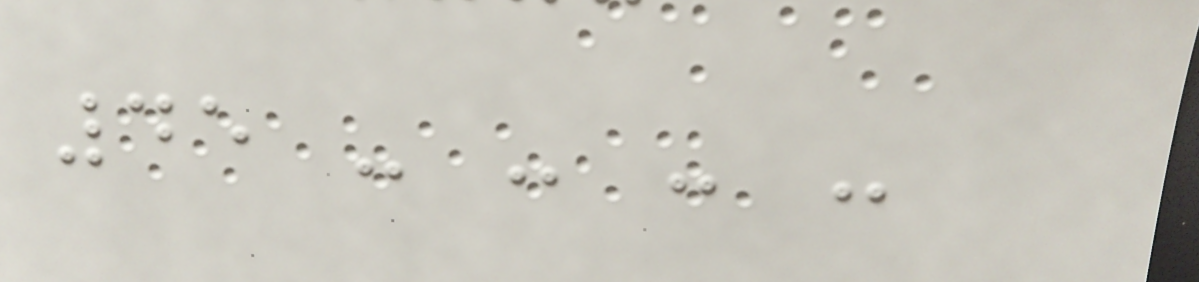45 - - - -
